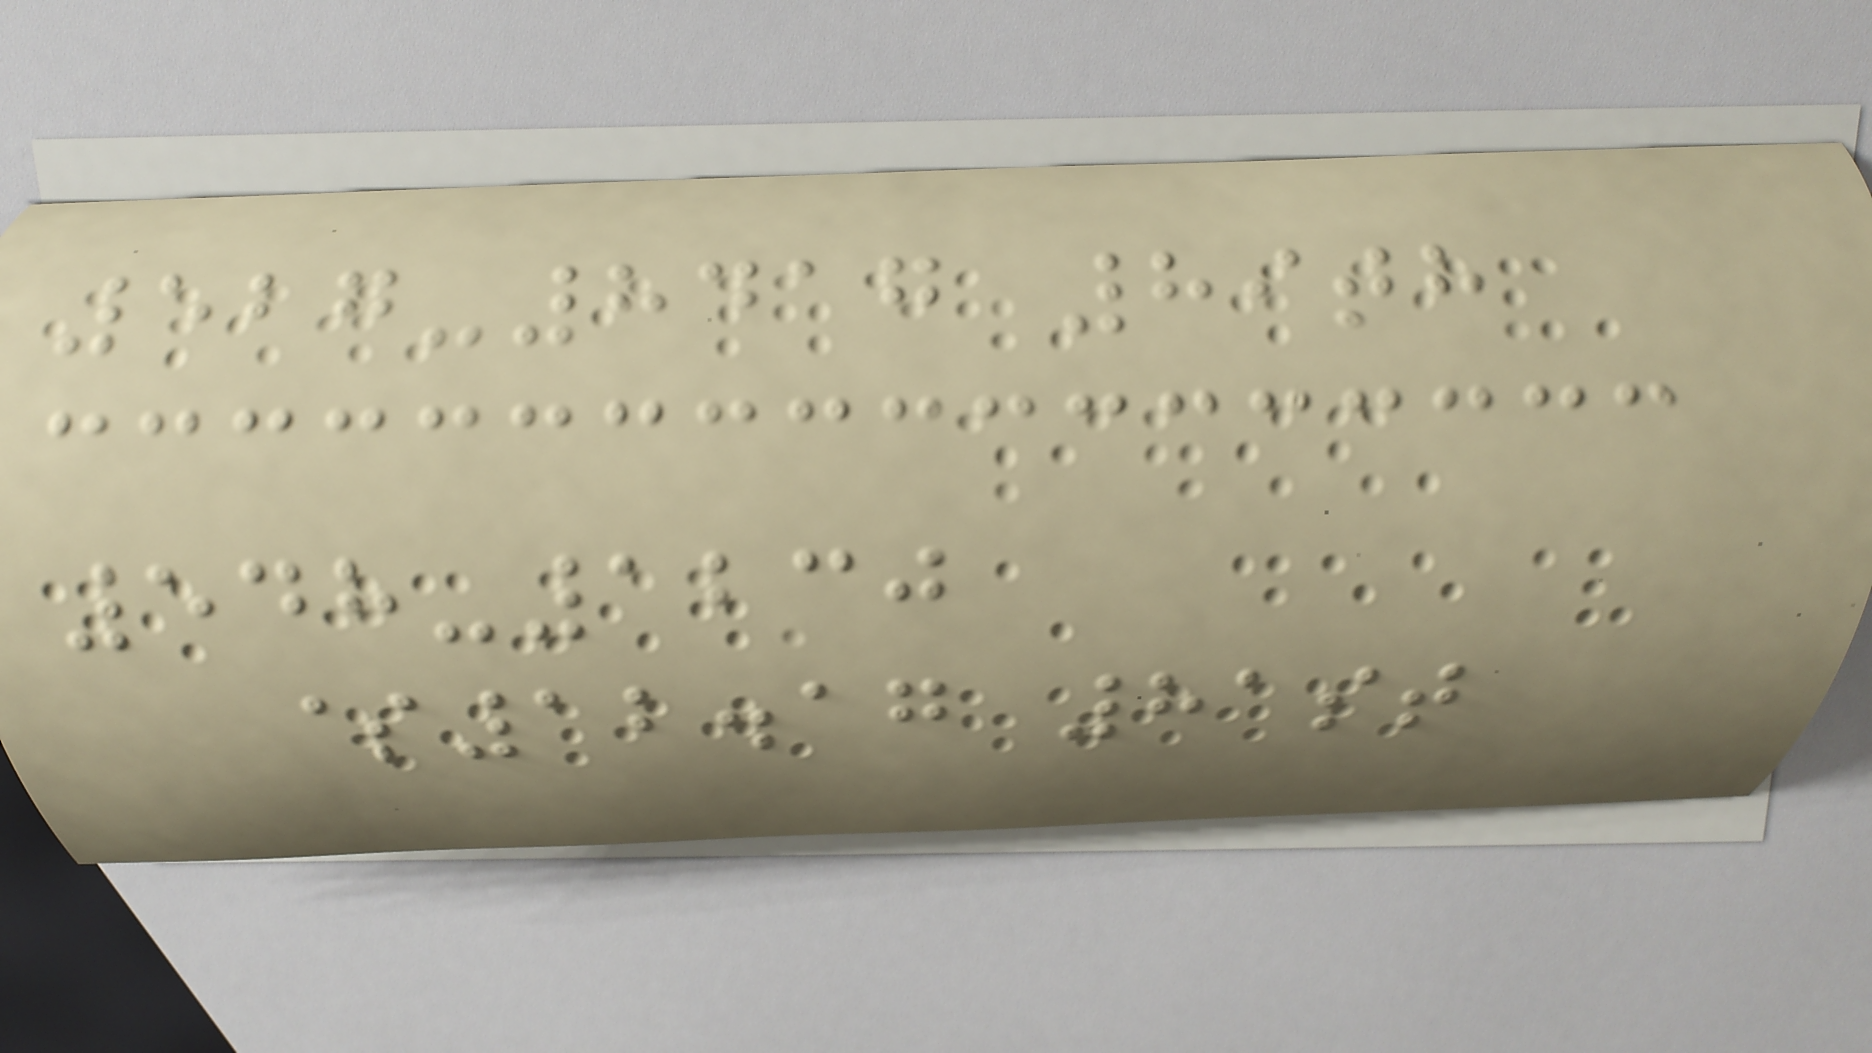527-8417 89th
548-1230
$12.17 81st
